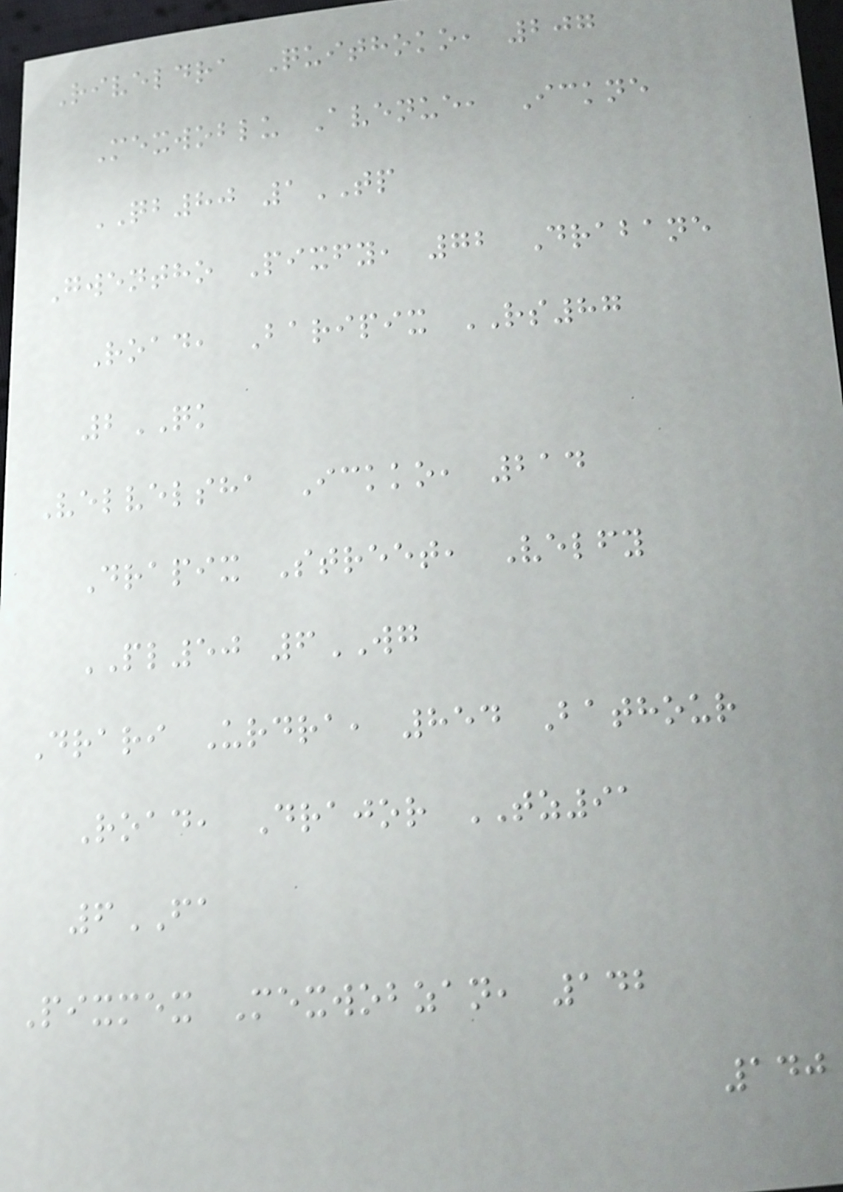Riveldra Quithoko, 207
Mexwoblu Avenue, Ickne
QB80 1TP
Gwentho Pixfy, 72 Drabane
Road, Baripix RS87
2QK
Velvelsha Ickko, 214
Drapix Street, Velfy
PL50 6WG
Drari Urdra, 854 Bathour
Road, Drajor TZ91
6FA
Pixmex Mexwobzan, 142
140
